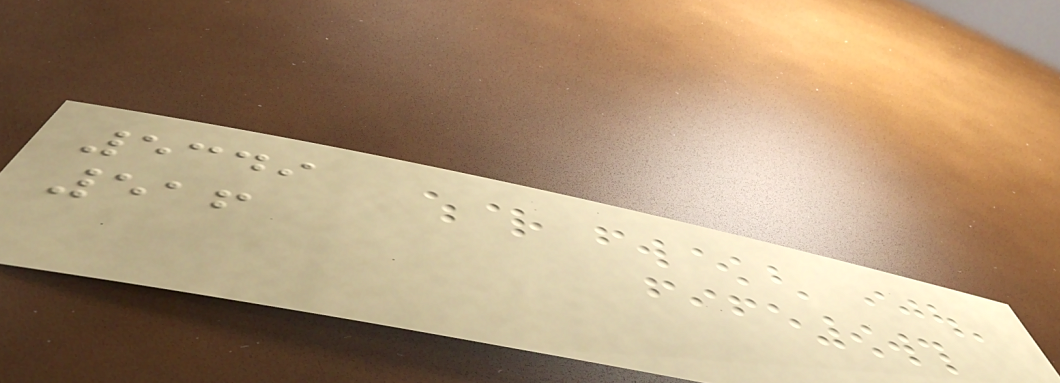5349
516
